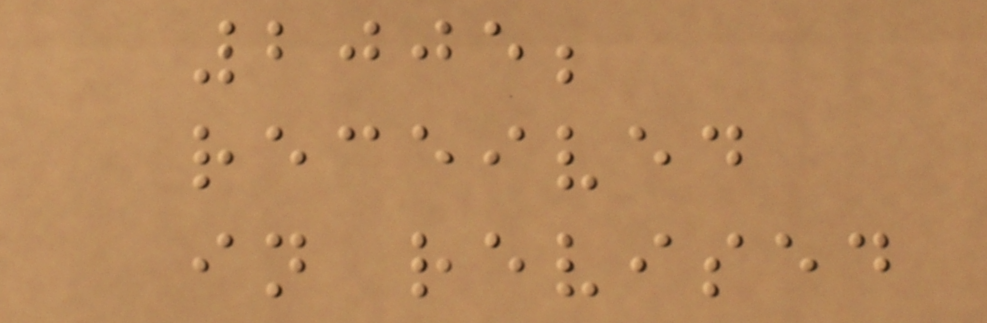2005;
received
in revised
